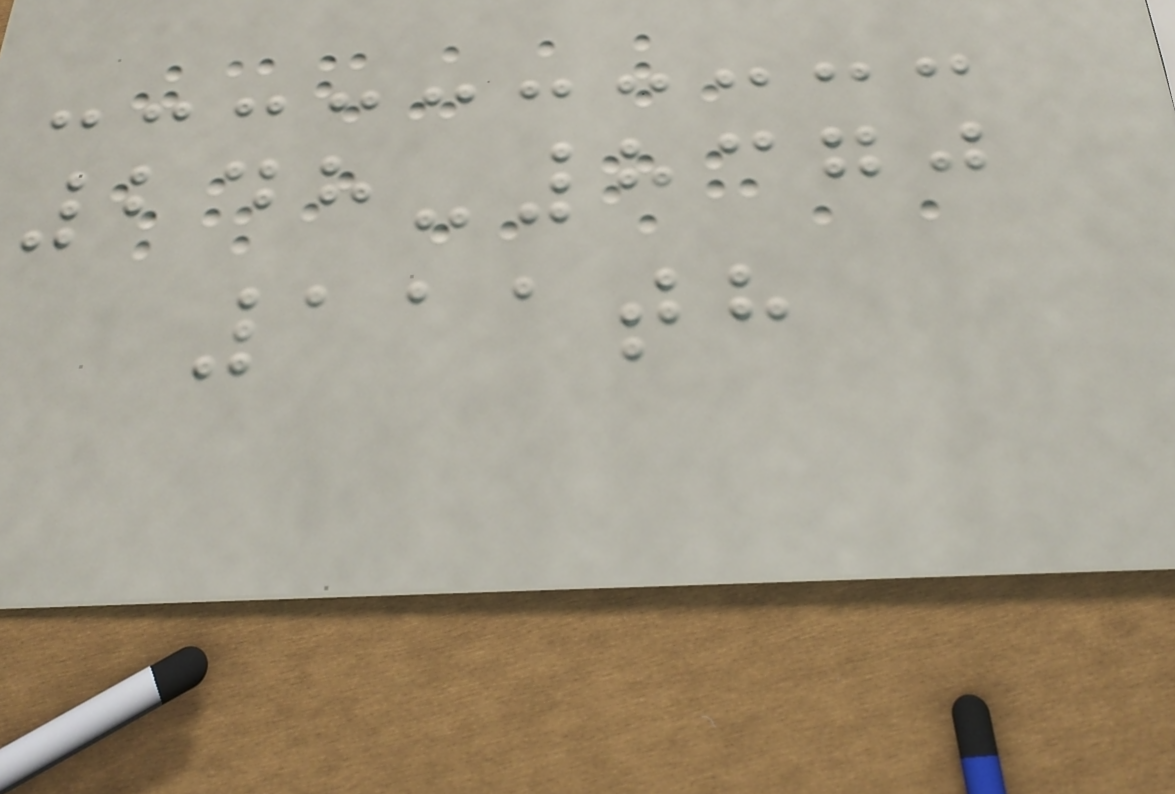248-8370
111th
